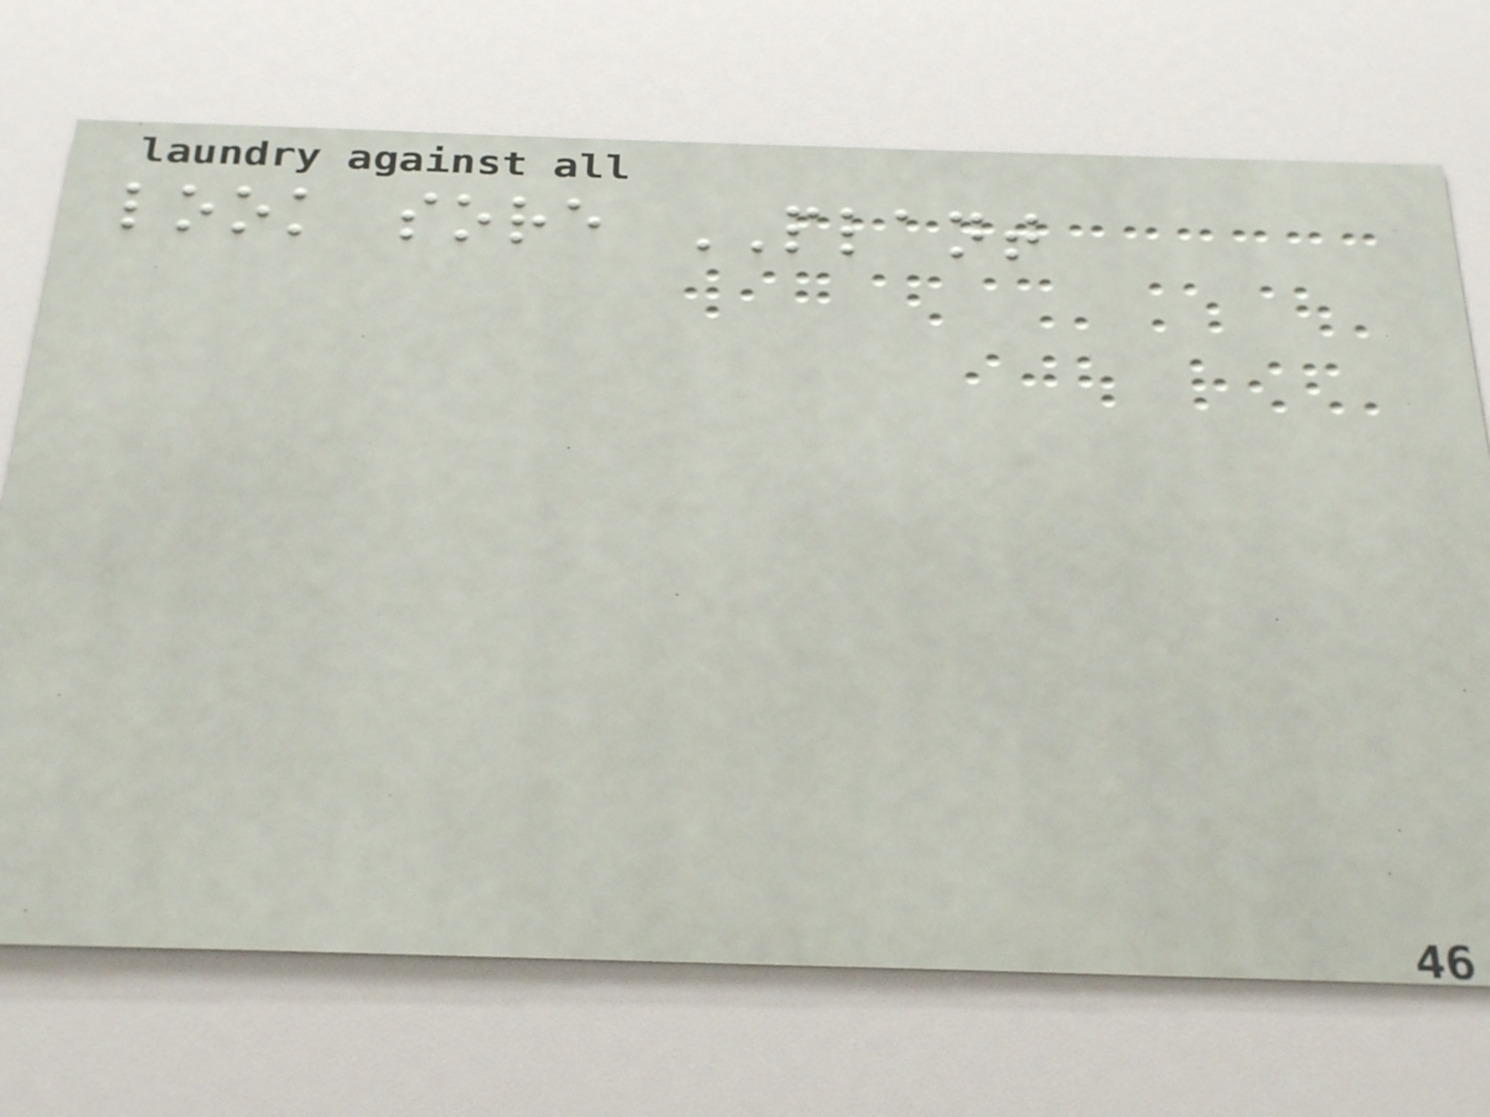look sore PLANT
